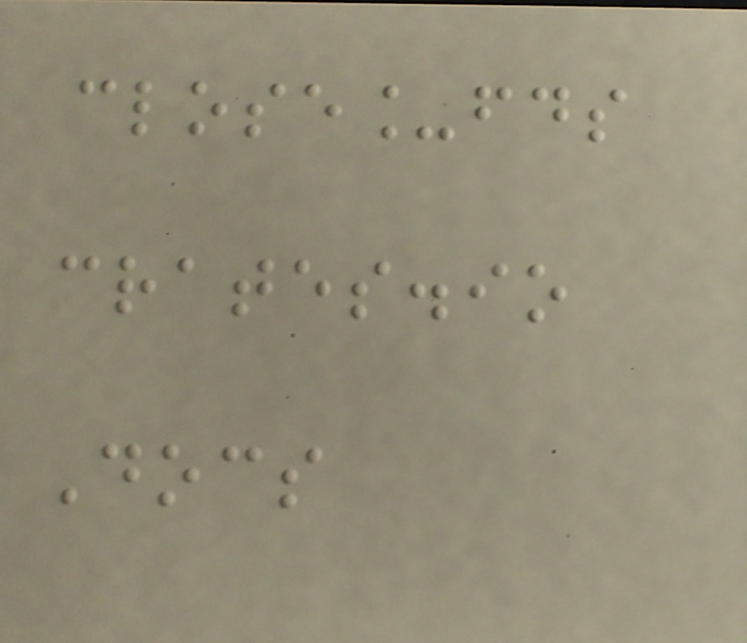close_fds
crates.io
Docs
